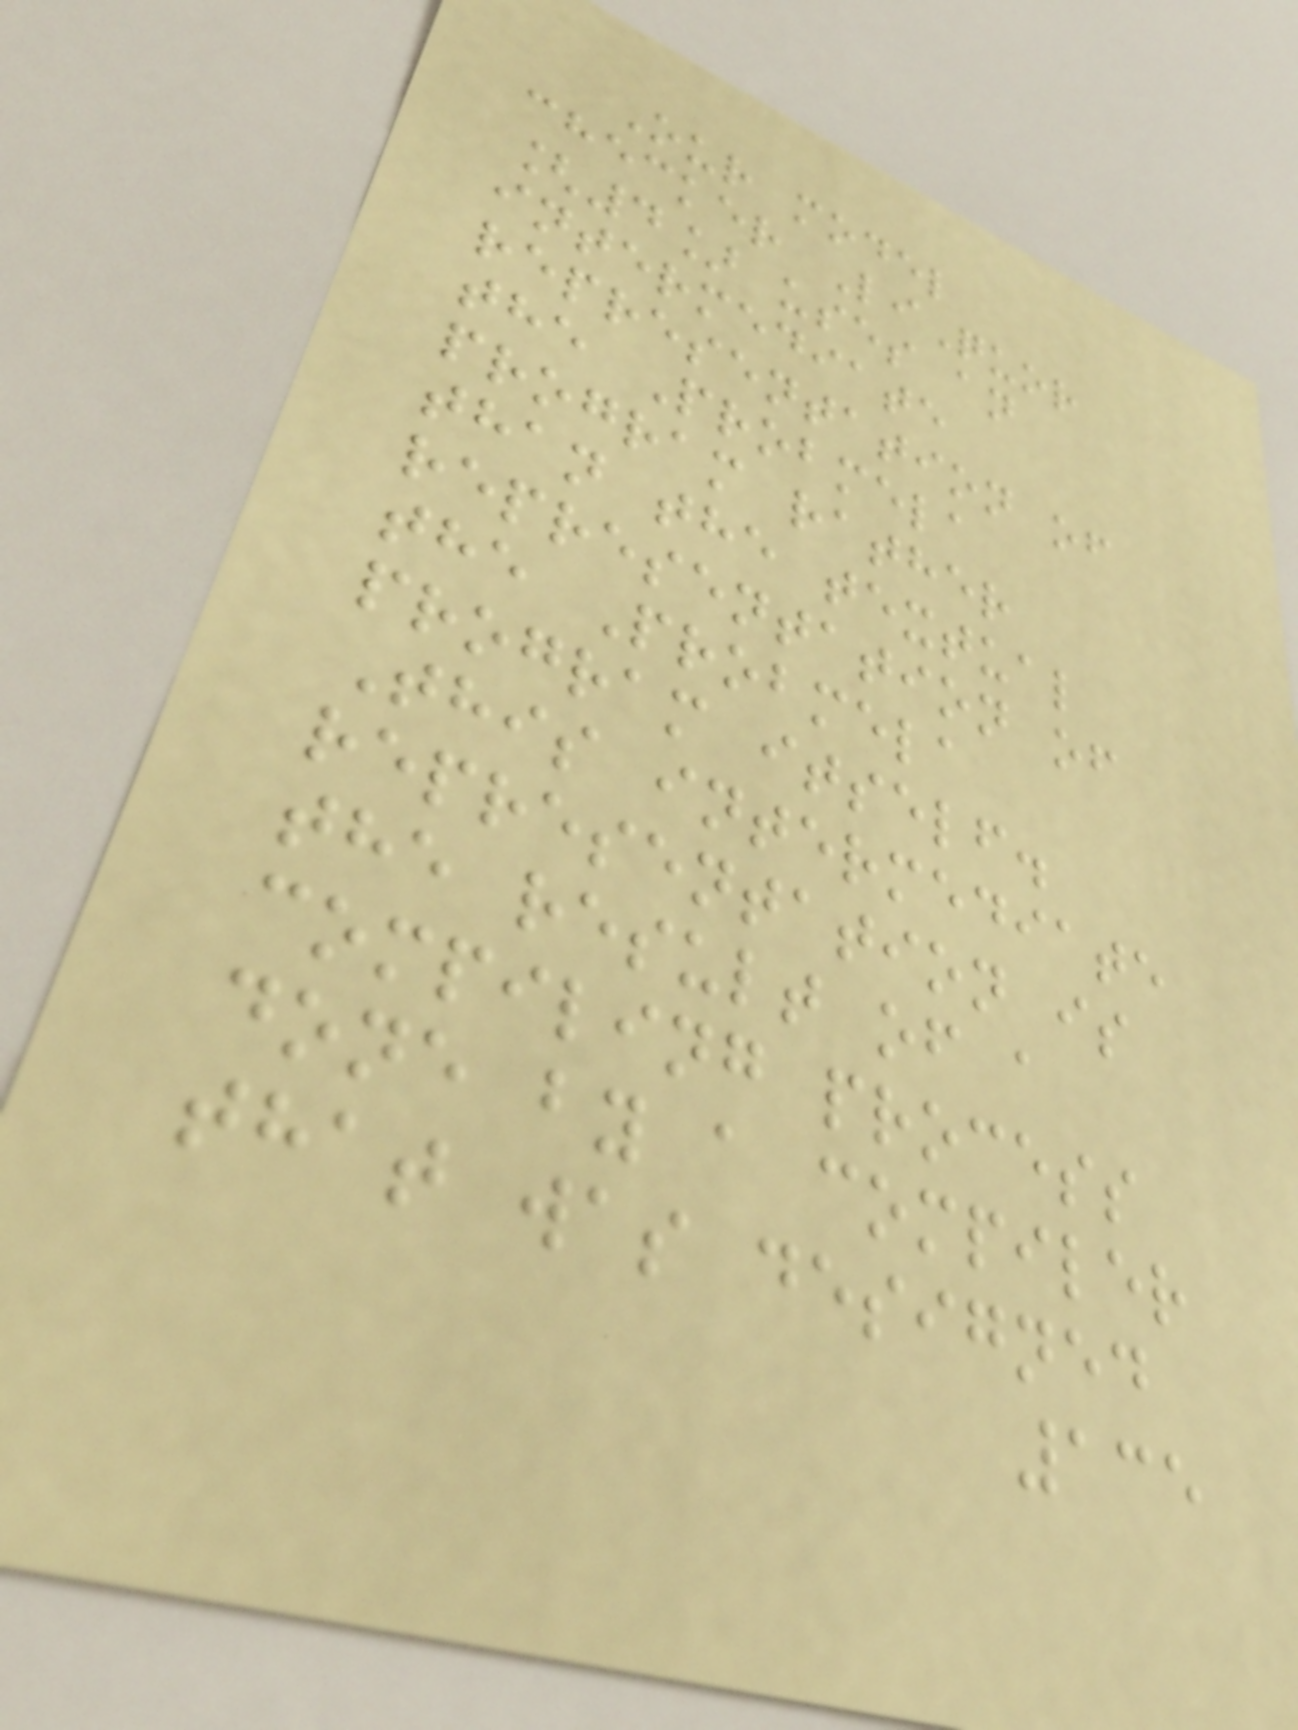Our model
checker LiQuor
[4] uses an
intermediate
representation of
the Probmela
program rather
than the textual
representation of
the Probmela
program itself.
This intermediate
representation is
the result of a
compiling process
done by a compiler
that was designed
135
